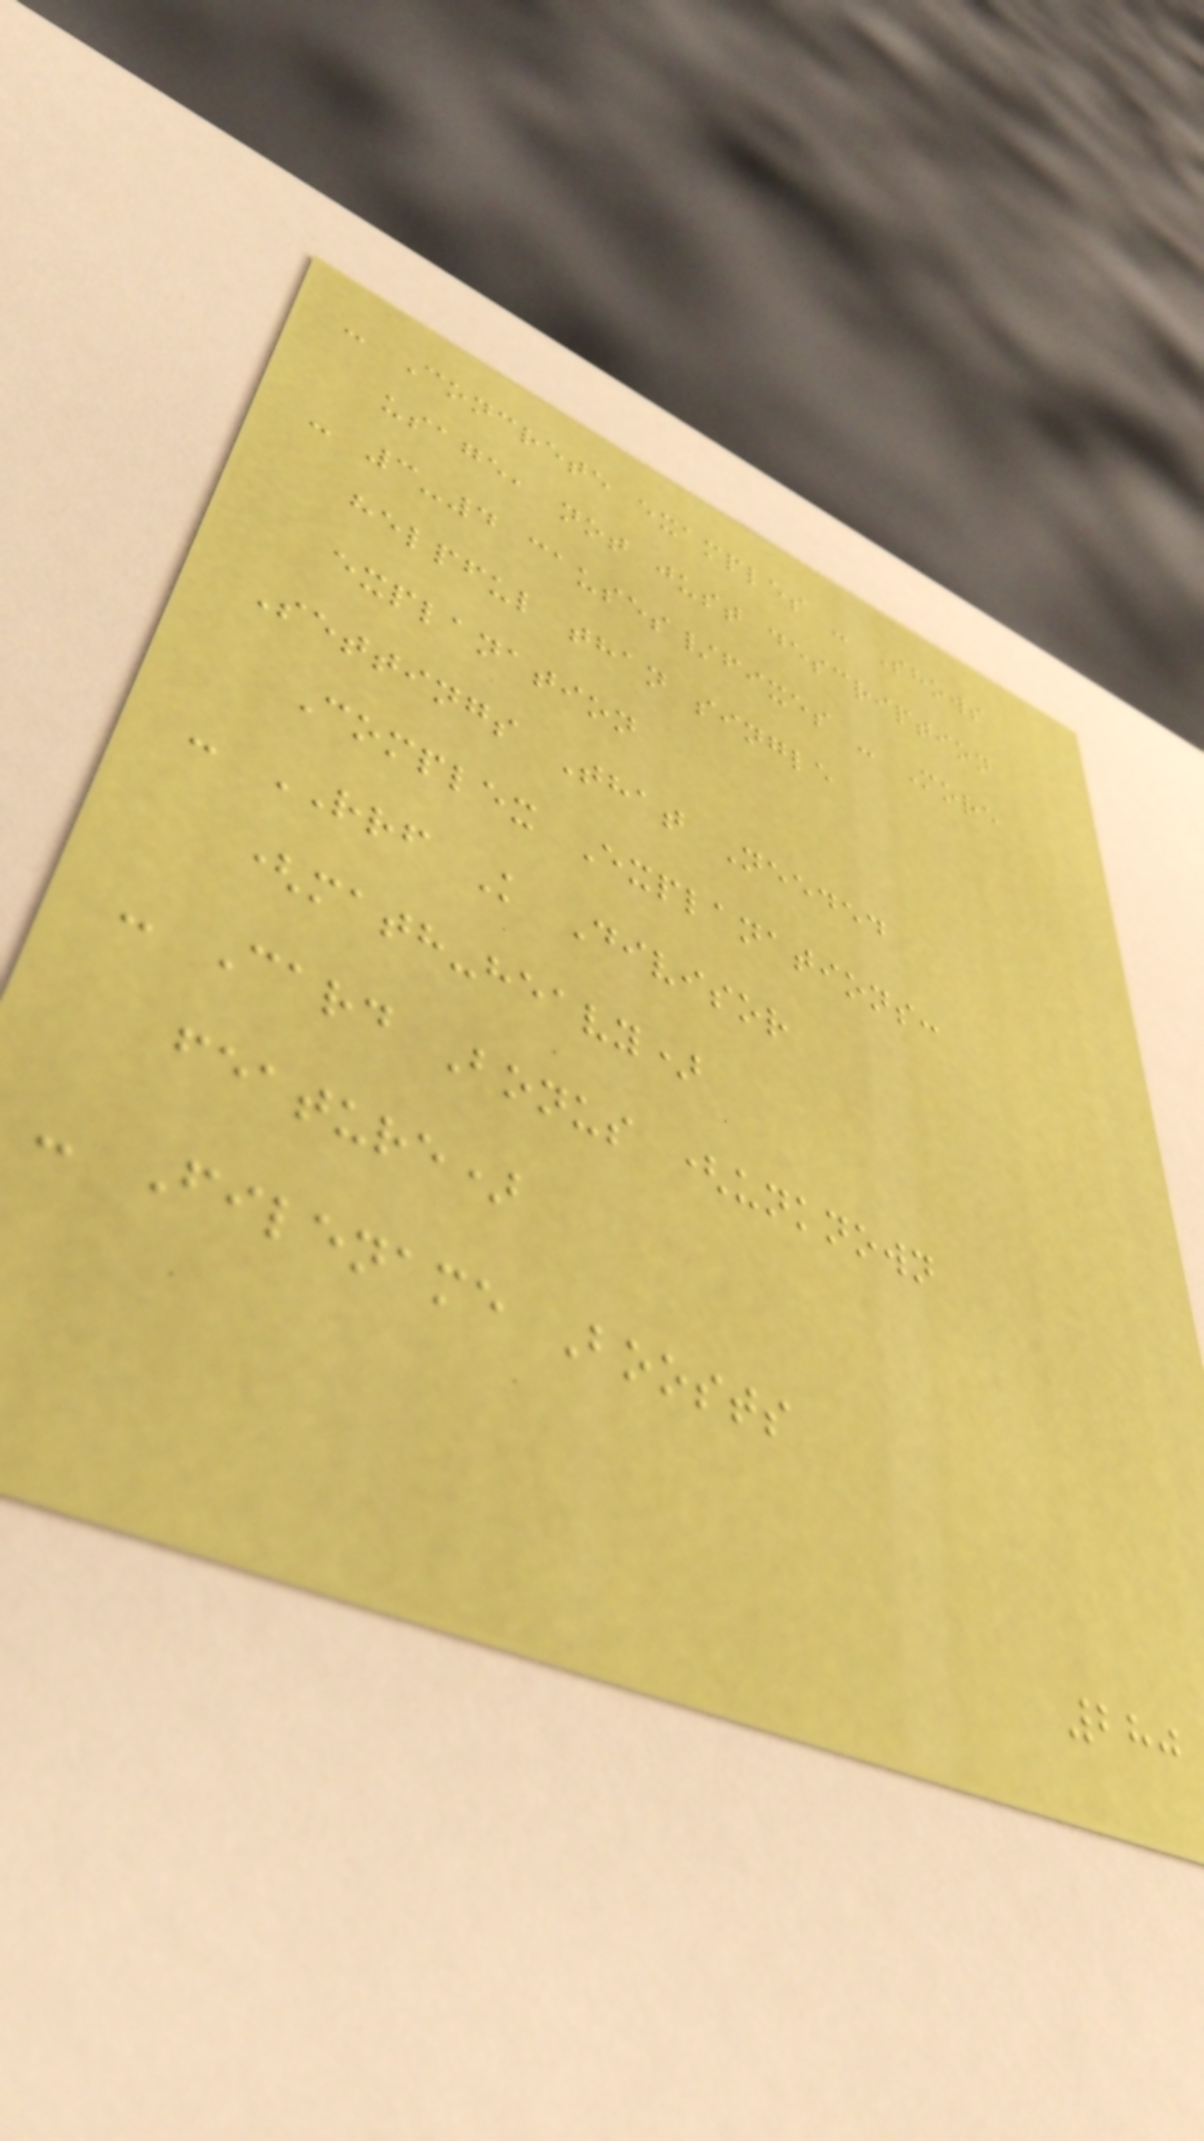- Concrete examples - Shows
usage, not just description
- 3-4 causes/fixes - More
helpful than single
explanation
Settings That Needed
Complex Explanations:
- RRF K Divisor
(math-heavy)
- Card Bonus (unknown
feature)
- Filename Boosts
280
